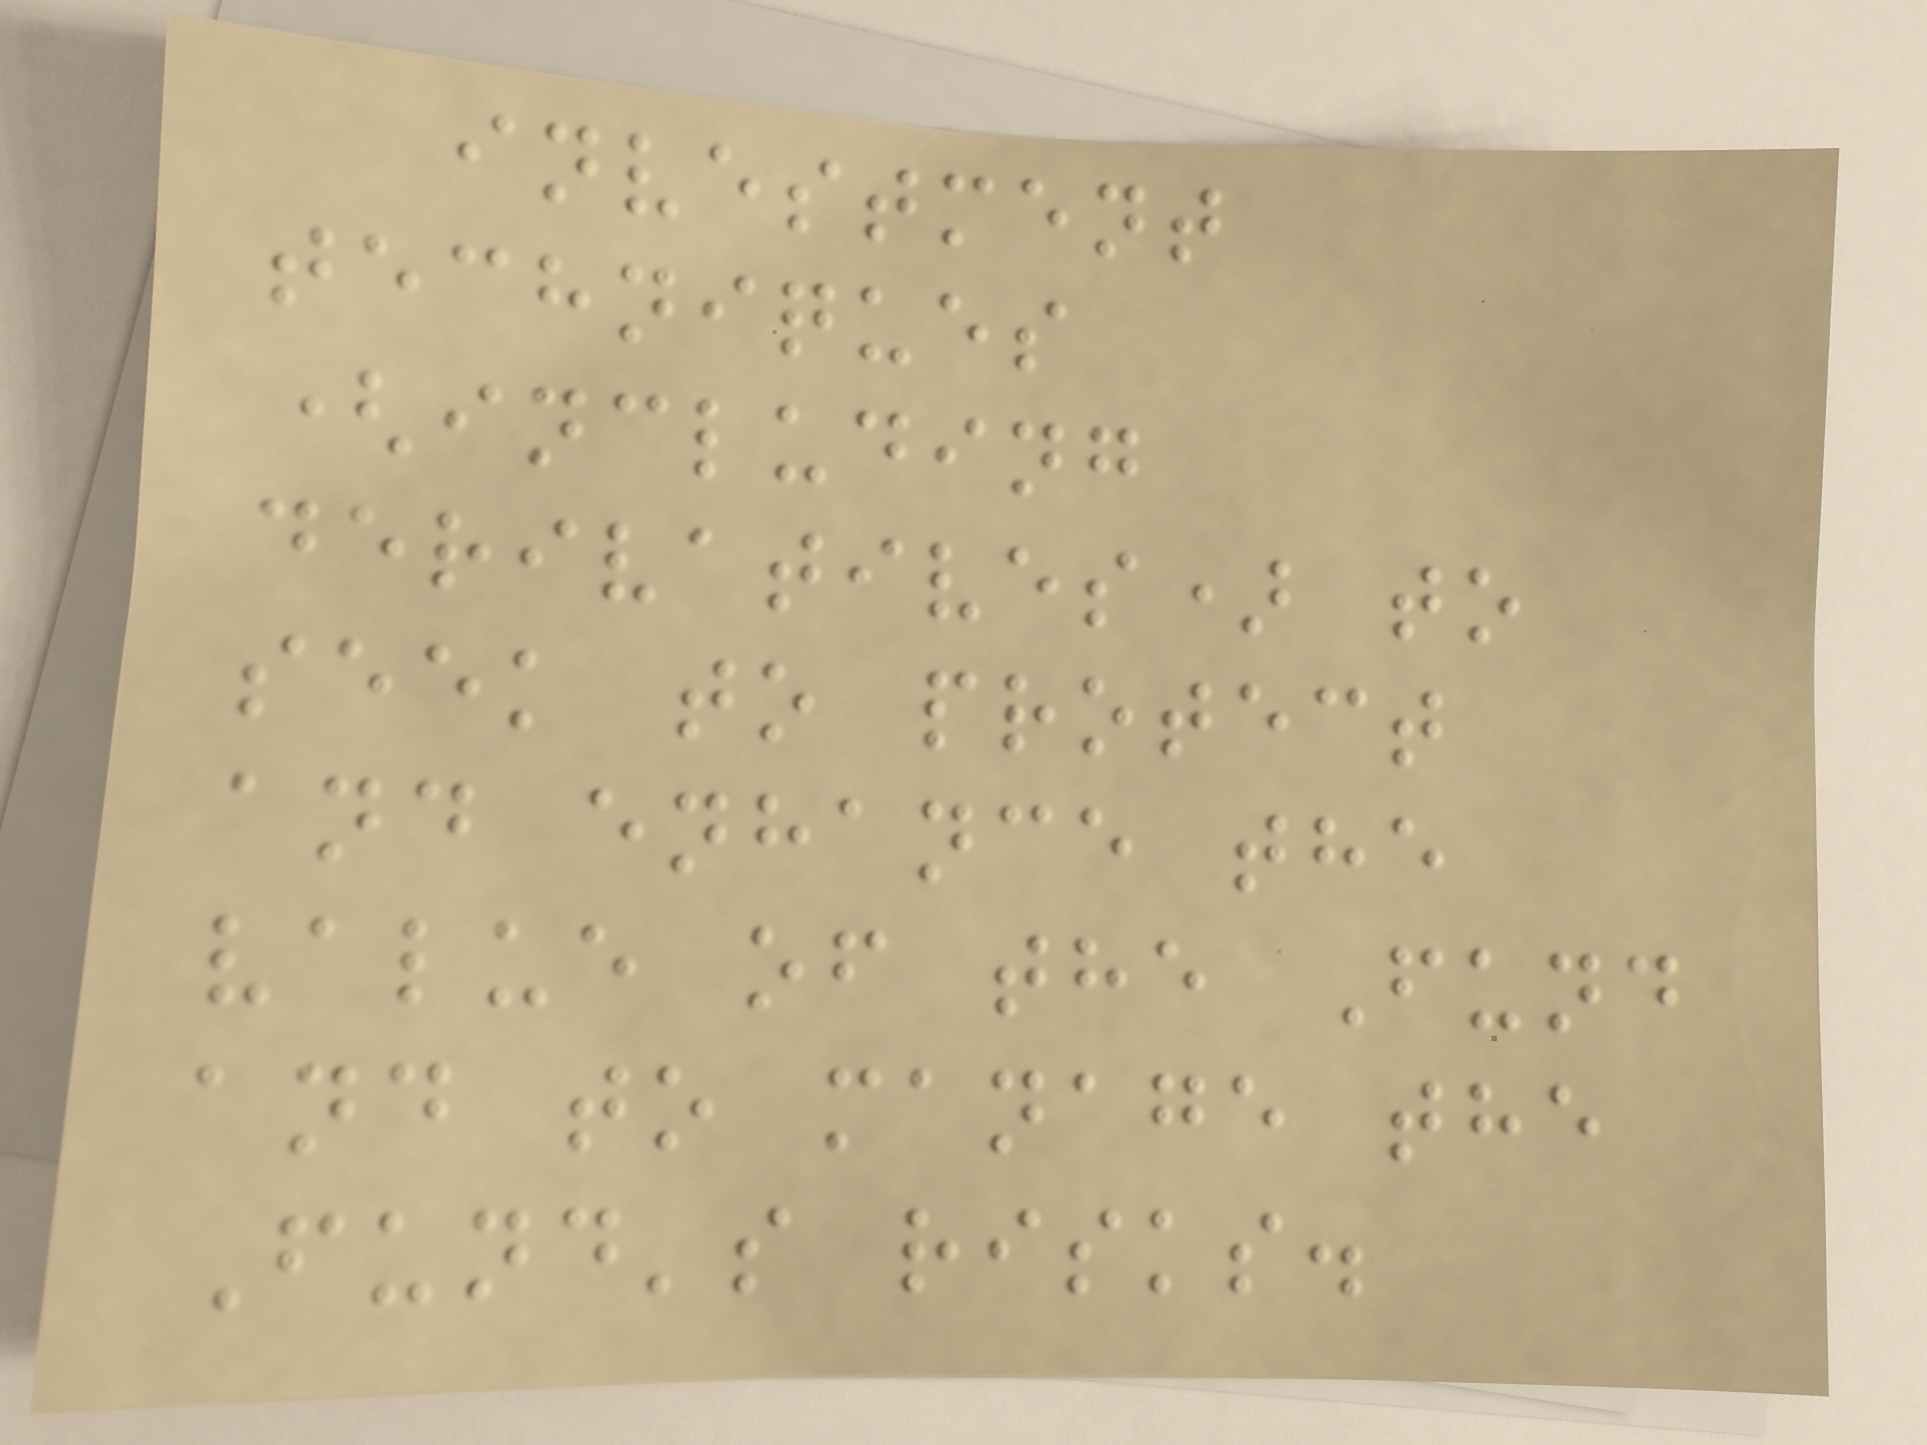investment
techniques
(including
derivatives) to
seek to protect
and enhance the
value of the Fund
and to manage the
Fund's risks.
